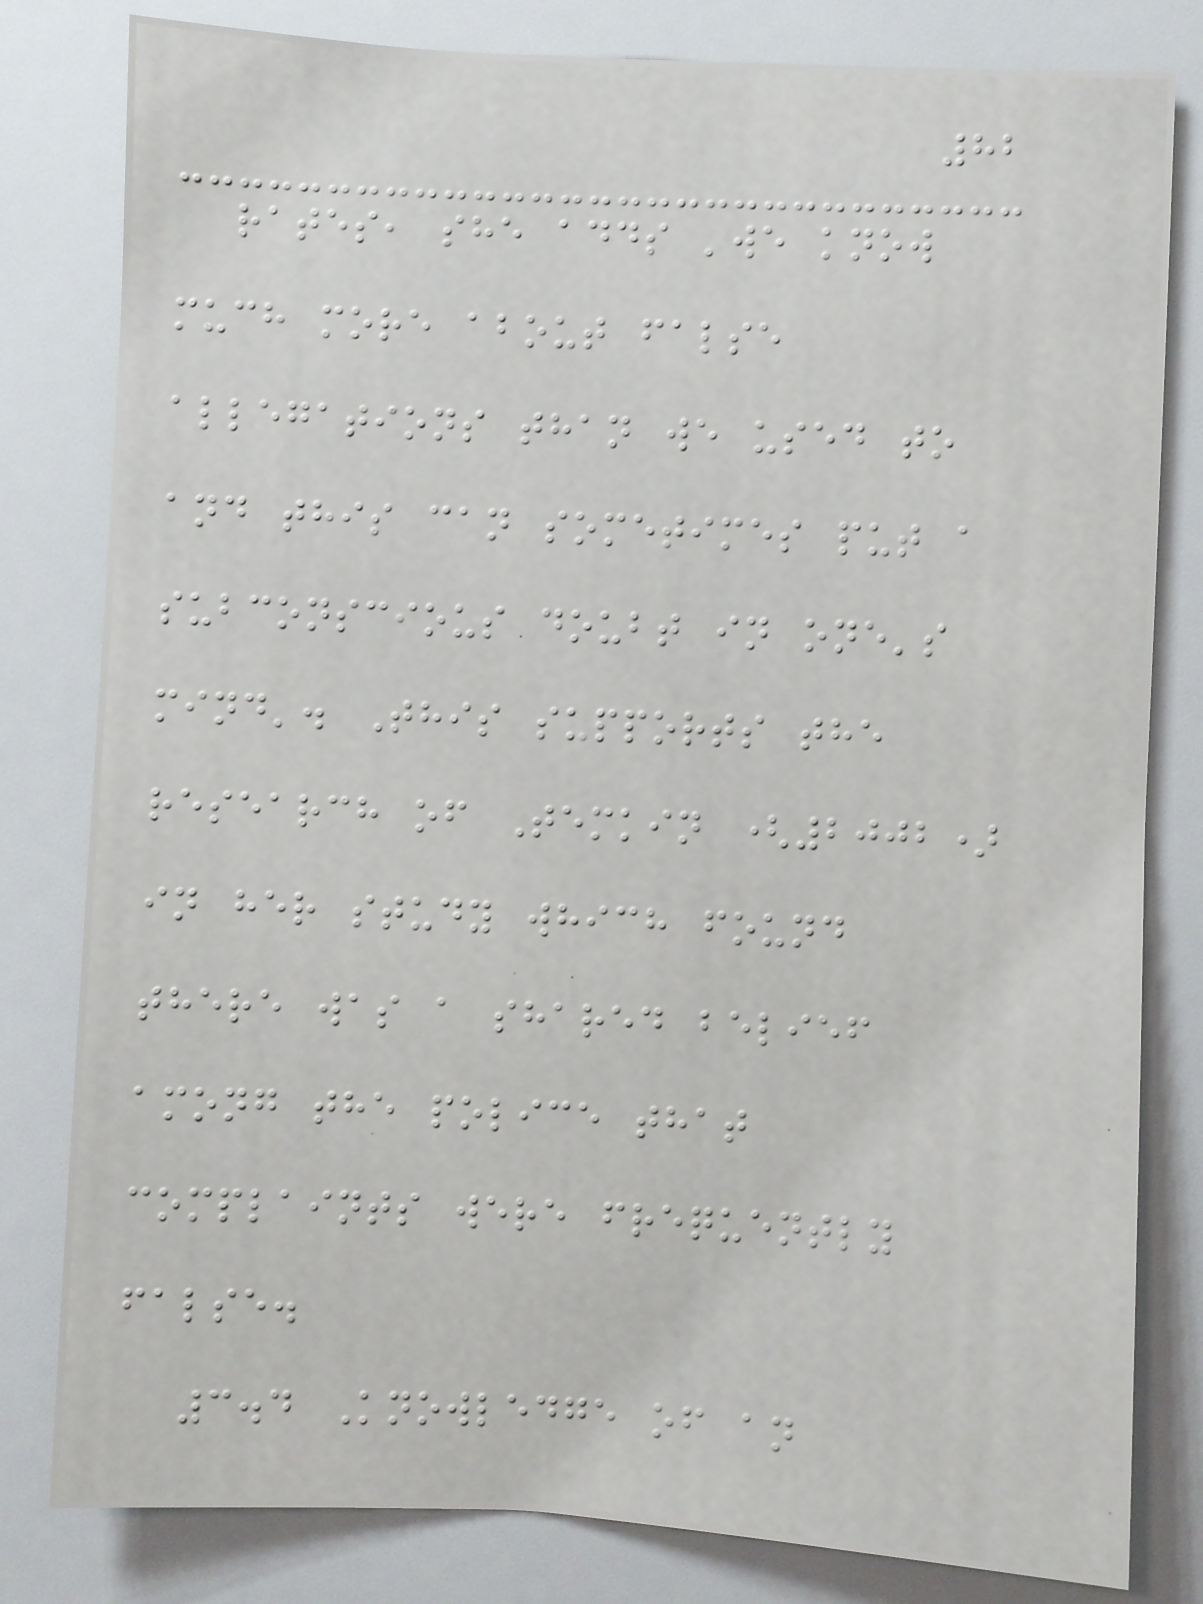82
rates, she adds 'we know
much more about false
allegations than we used to
and this can sometimes put a
subconscious doubt in one's
mind'. This supports the
research of Temkin (2002)
in her study which found
there was a shared belief
among the police that
complaints were frequently
false.
3.4 Knowledge of an
